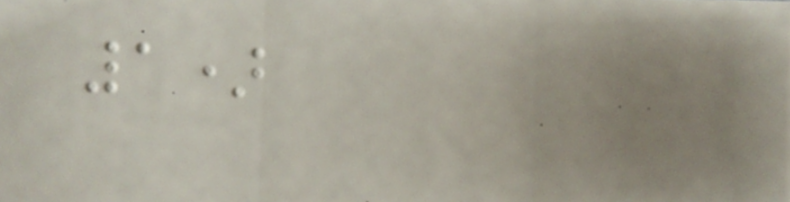1)
